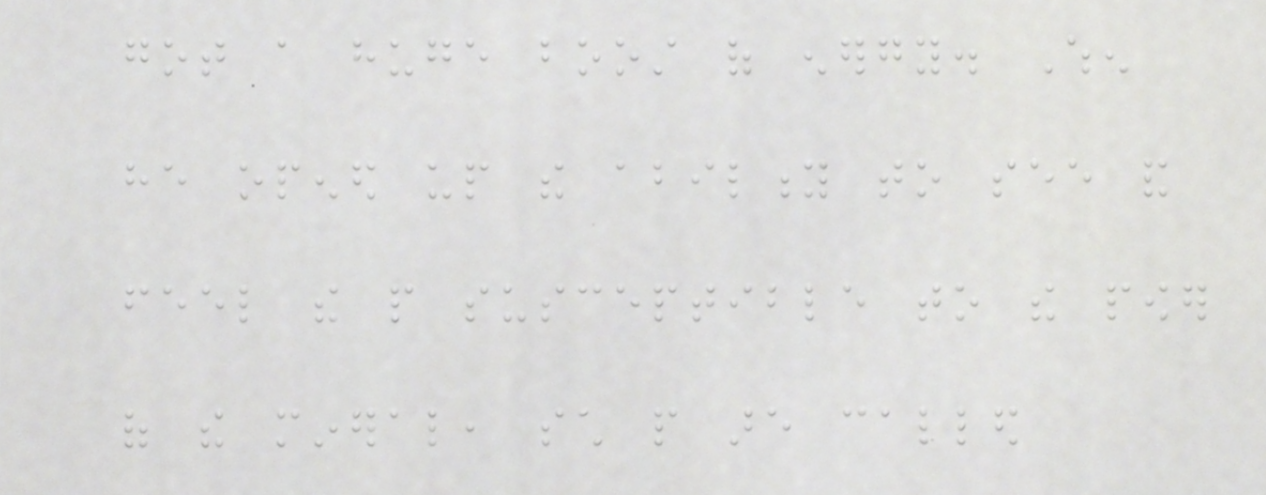got a huge boost of energy. When
he opened up the ability to see and
feel the people susceptible to the power
of the mineral, such people are called
